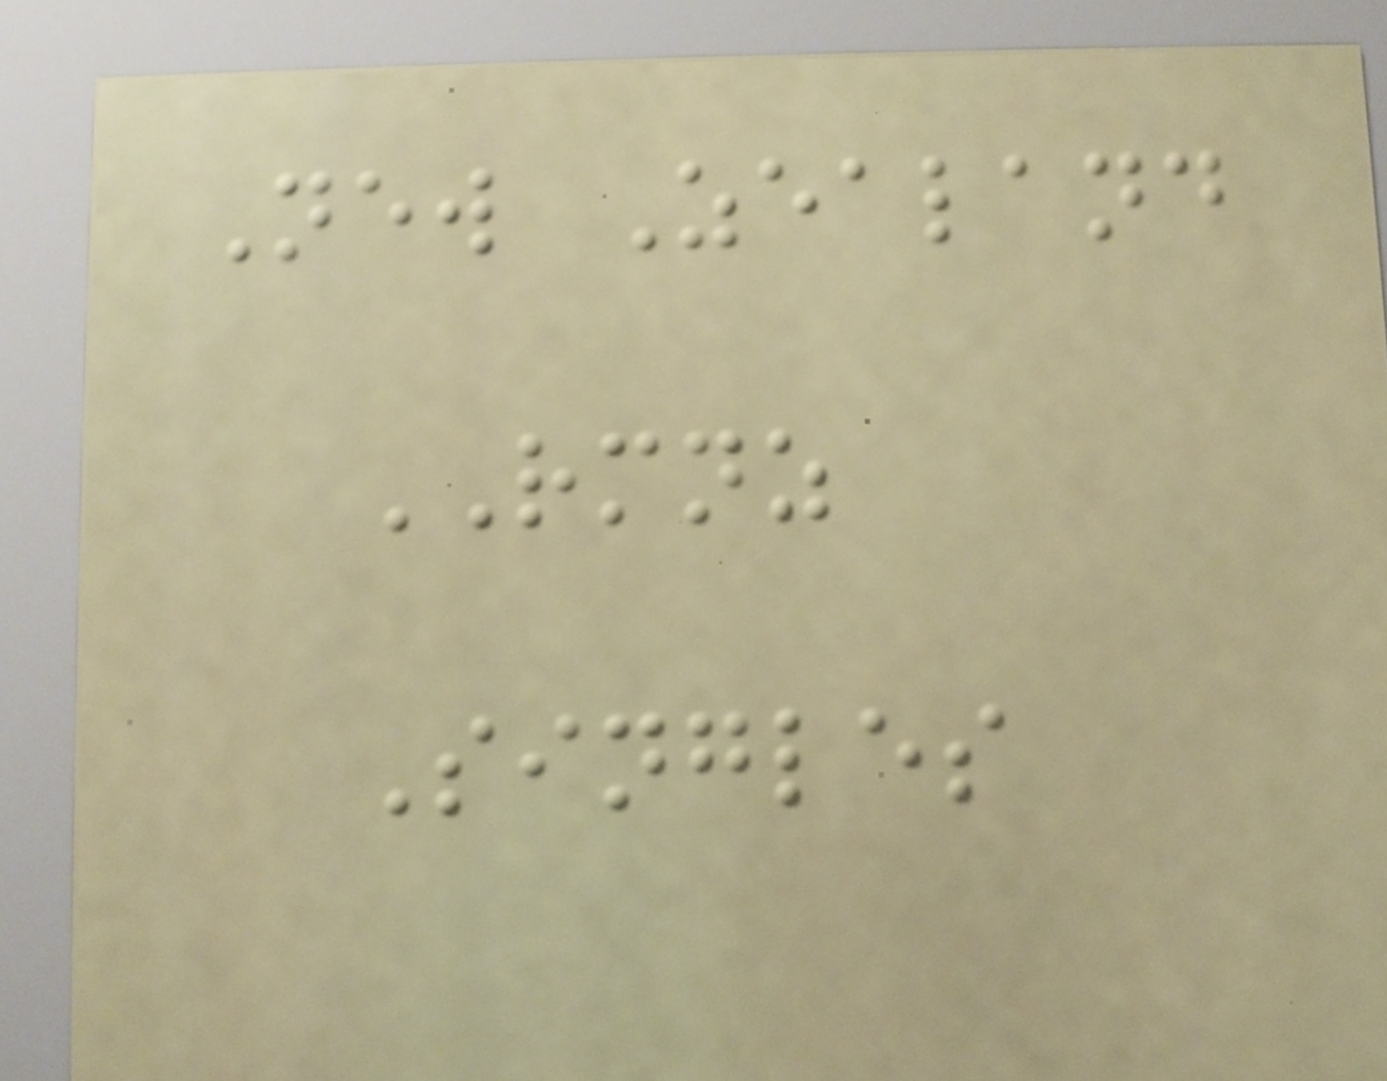New Zealand
RMNZ
Singles
